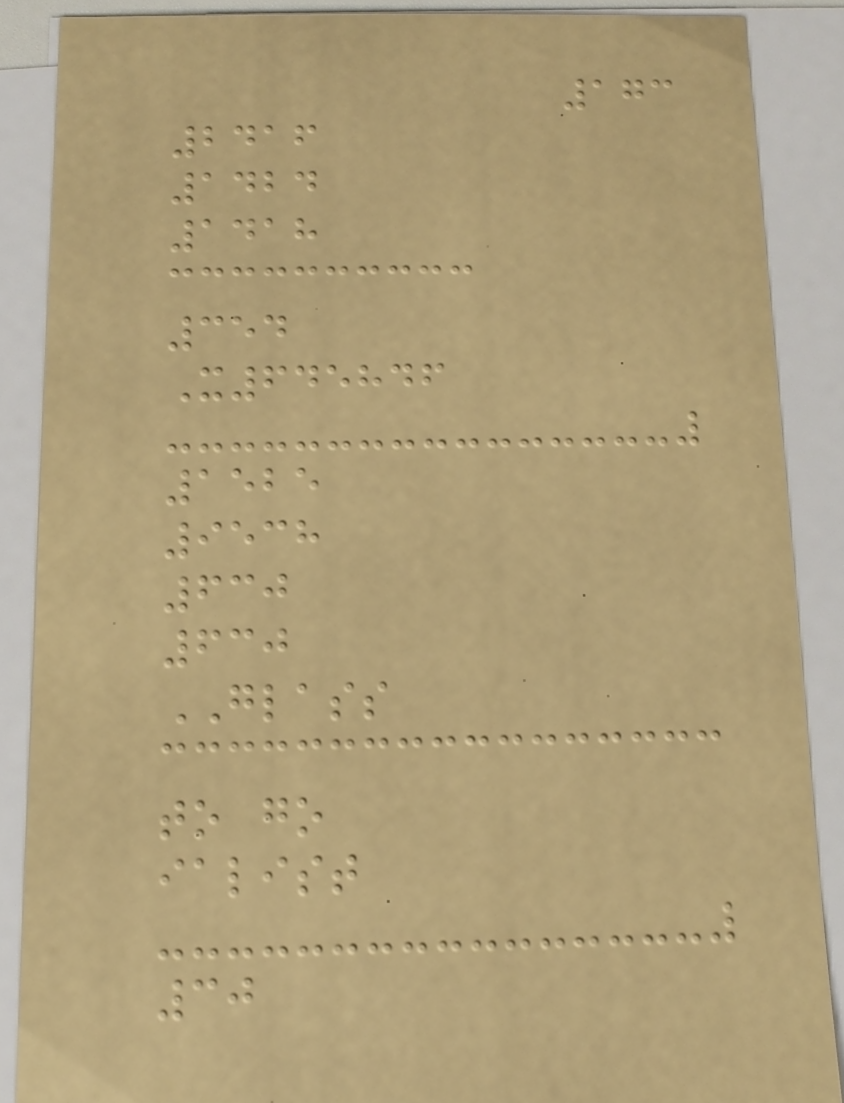173
2416
1424
1418
354
X645846
1525
9538
630
630
GLASS
to go
ialist
30
